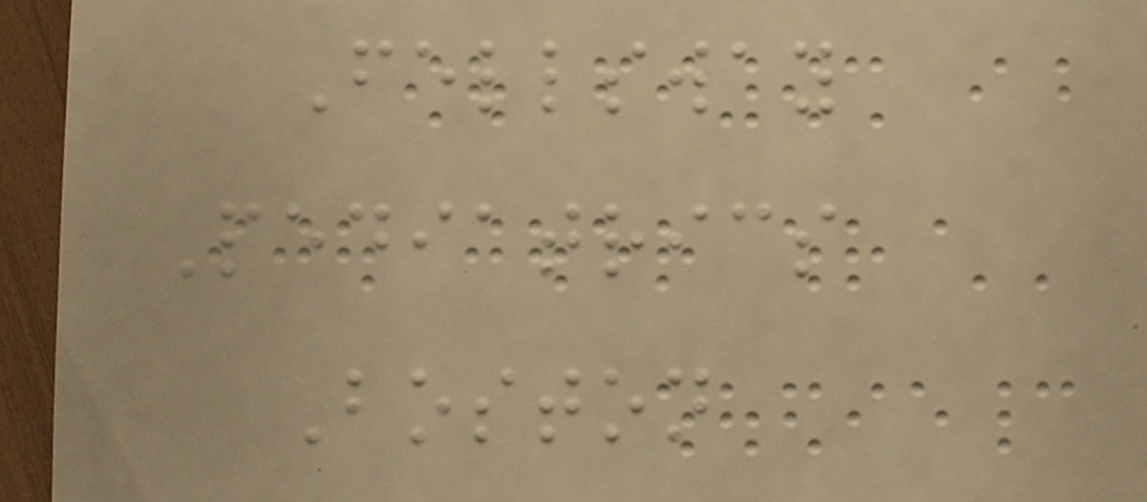Fellsway
Pediatrics
Boston
